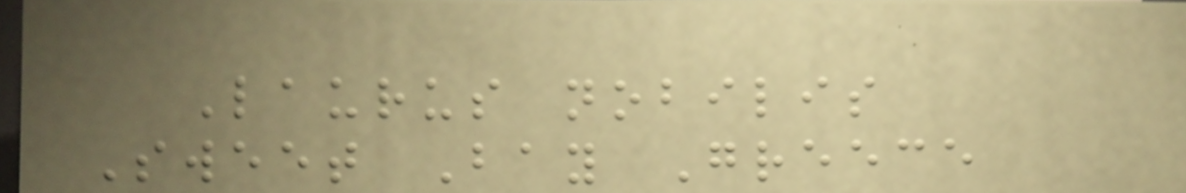Laurus nobilis
Sweet Bay Greece
